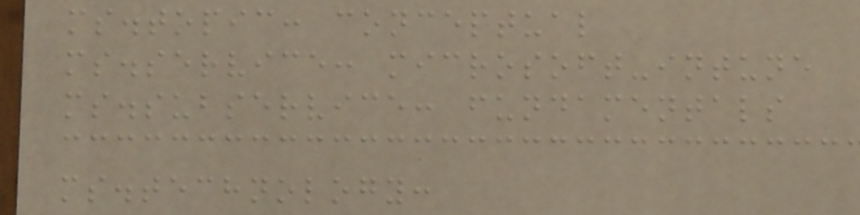ms.topic: conceptual
ms.service: microsoft-intune
ms.subservice: fundamentals
ms.technology:
